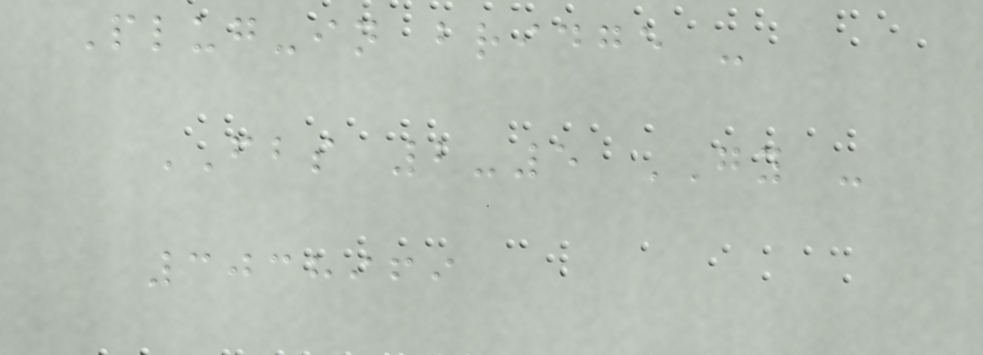Plug-in bridge -
FBS 2-5 GY -
3038969
